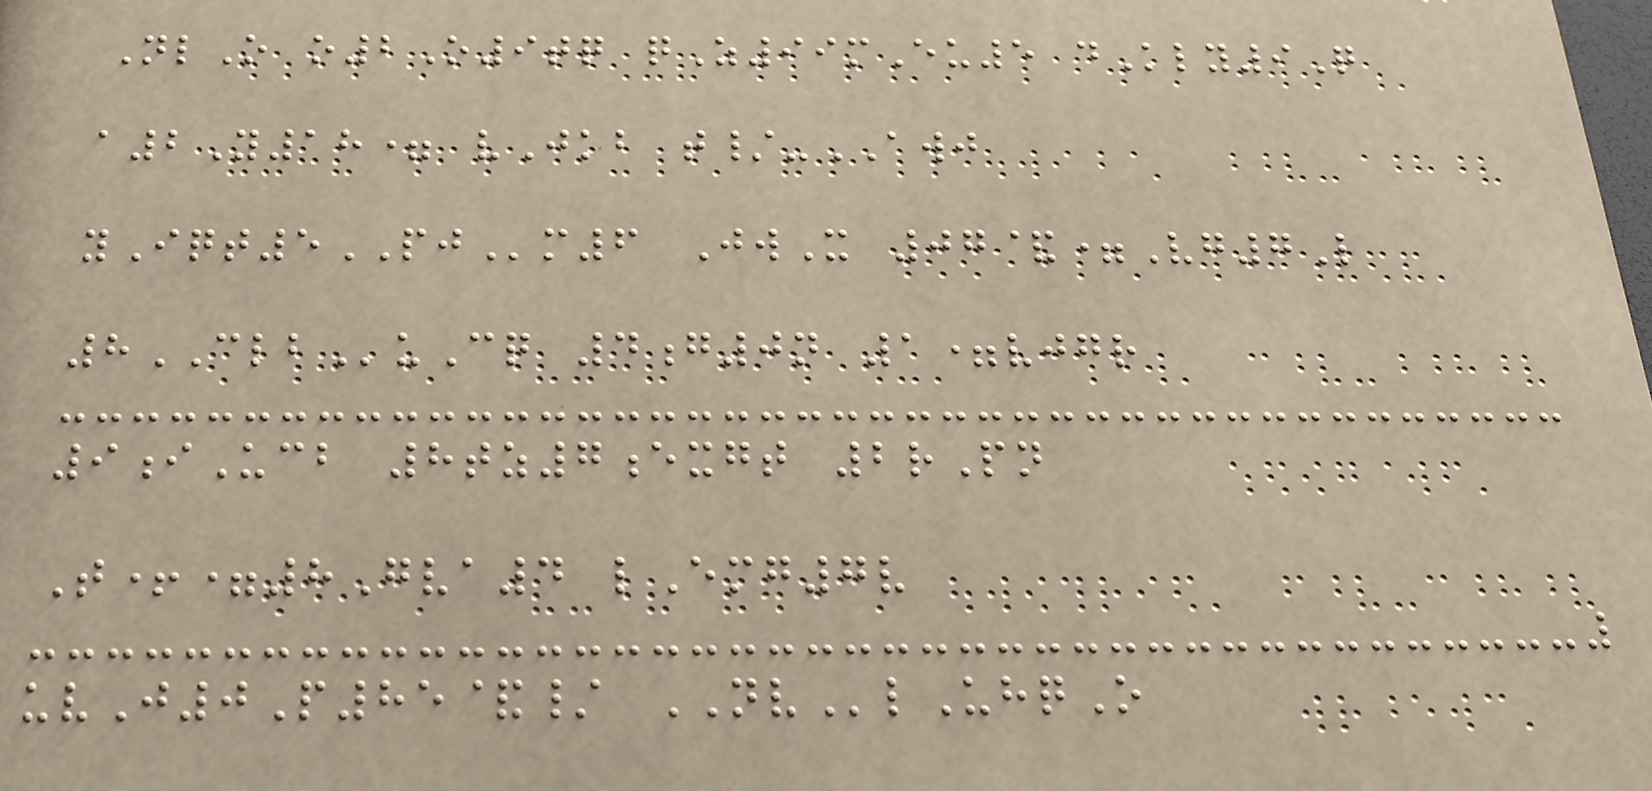NlO o2O9tq qZ99mEu5 dKly9Q
a2Y18= vJkb t/-AWJ
yIqt5PJm6 JwX 07&=Vg7L
8CLBuCq 4g0n 1=vjgr
9iUcb 8tz7exgt 2rPn
T+=8Gva4 lEmg7v
uvJ0P85&/ NVlUhqO
